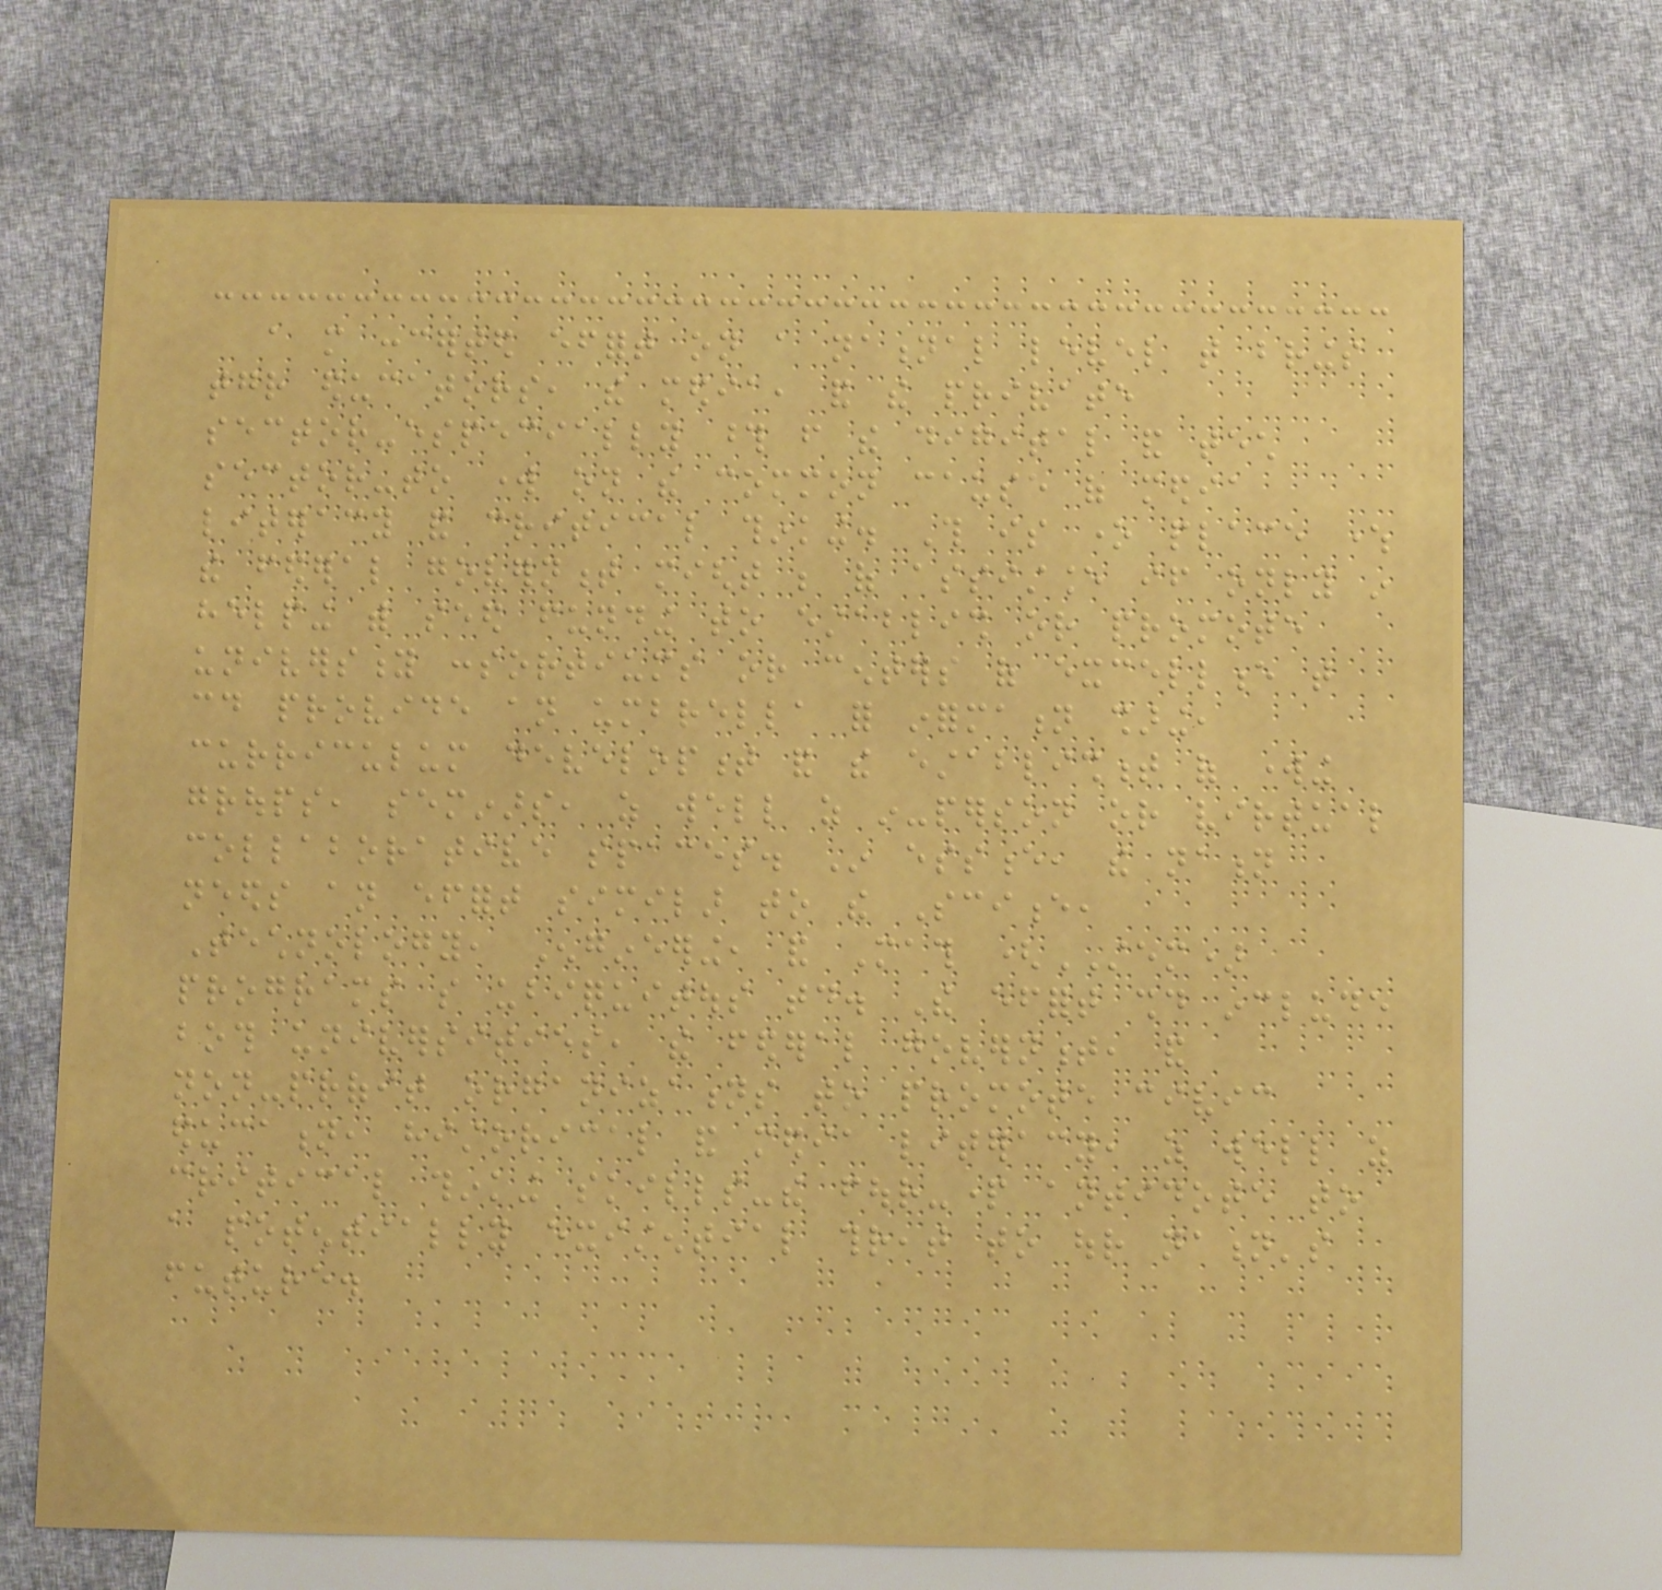a more concerted effort on a national level that brings
together educators, the media, and the private
sector-especially those from the digital and tech
sector-to work on the common cause of media
literacy and critical thinking. This is one place where
the federal government might be of assistance if only in
helping with seed funding to establish or promote
university consortiums or centers of excellence that
could provide an umbrella for information sharing,
curriculum development and the establishment of working
groups, seminars, as well as in-person or virtual
collaborative spaces. In essence, the nation
needs an effort similar to the Science,
Technology, Engineering, and Math (STEM)
programs so ubiquitous today. The effort should include
both universities, the federal government, and
non-profit organizations to promote civic
education, historical and media literacy, as well as
critical thinking skills-the four-part antidote to
a potentially existential threat to our nation's
future.
